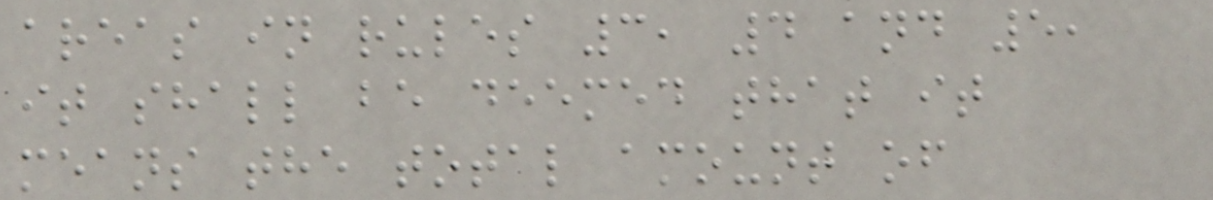areas in rules 3, 4 and 5,
it shall be deemed that it
means the total amount of
